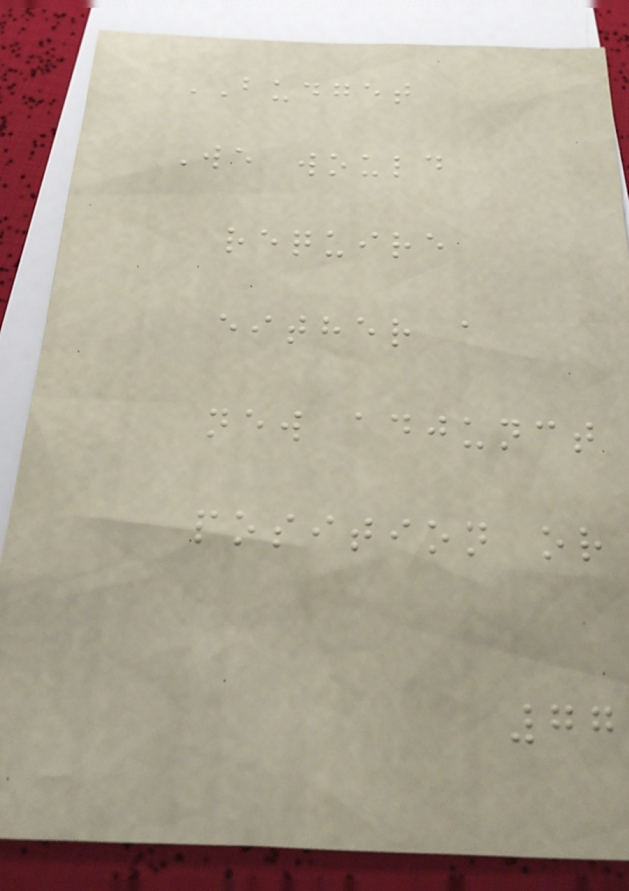BUDGET
We would
require
either a
new adjunct
position or
77
